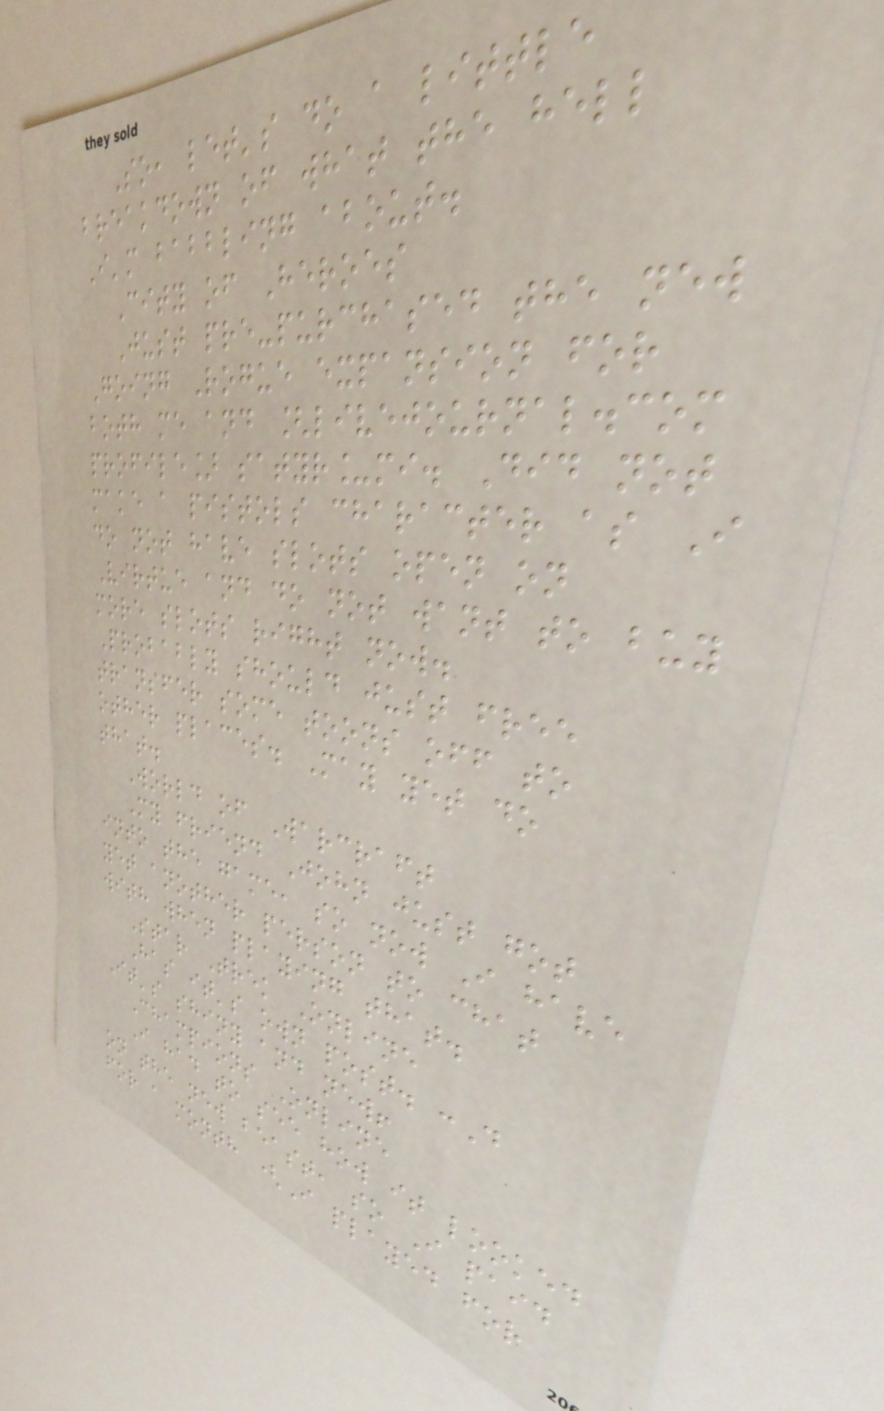So, let's do a little
breakdown of what the hell
I'm babbling about.
City of Heroes
Just pre-purchased the new
Going Rogue expansion for
both me and [livejournal.com
profile] satyr_mi. Did not
make a pistols character as I
do not have slots open on
Virtue and do not want to buy
more slots right now.
Probably should just free
transfer some toons off to
other places. May yet do
that.
World of Warcraft
My friend John just got
into the game, so now I have
yet another person to chat
with when playing that.
Star Trek Online
Has it's own post. :D
It's shiny and new!
Champions Online
I had to see how it looked
on the new beast, so I paid
for a month (I played for
